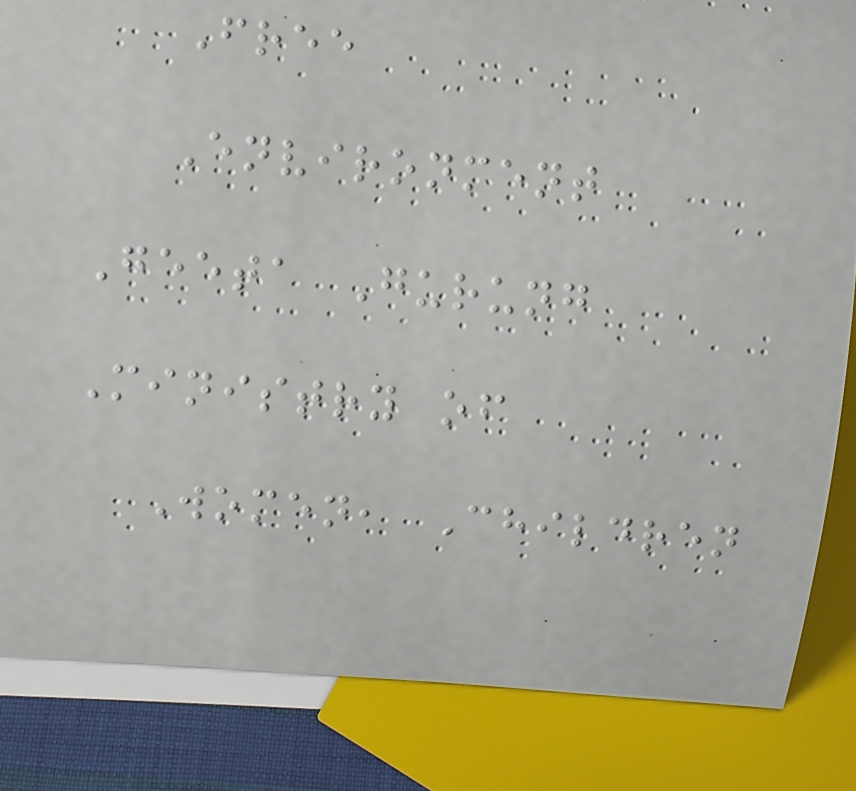Free
Environment
Geeta Gurung
Ministry of
Women, Children
